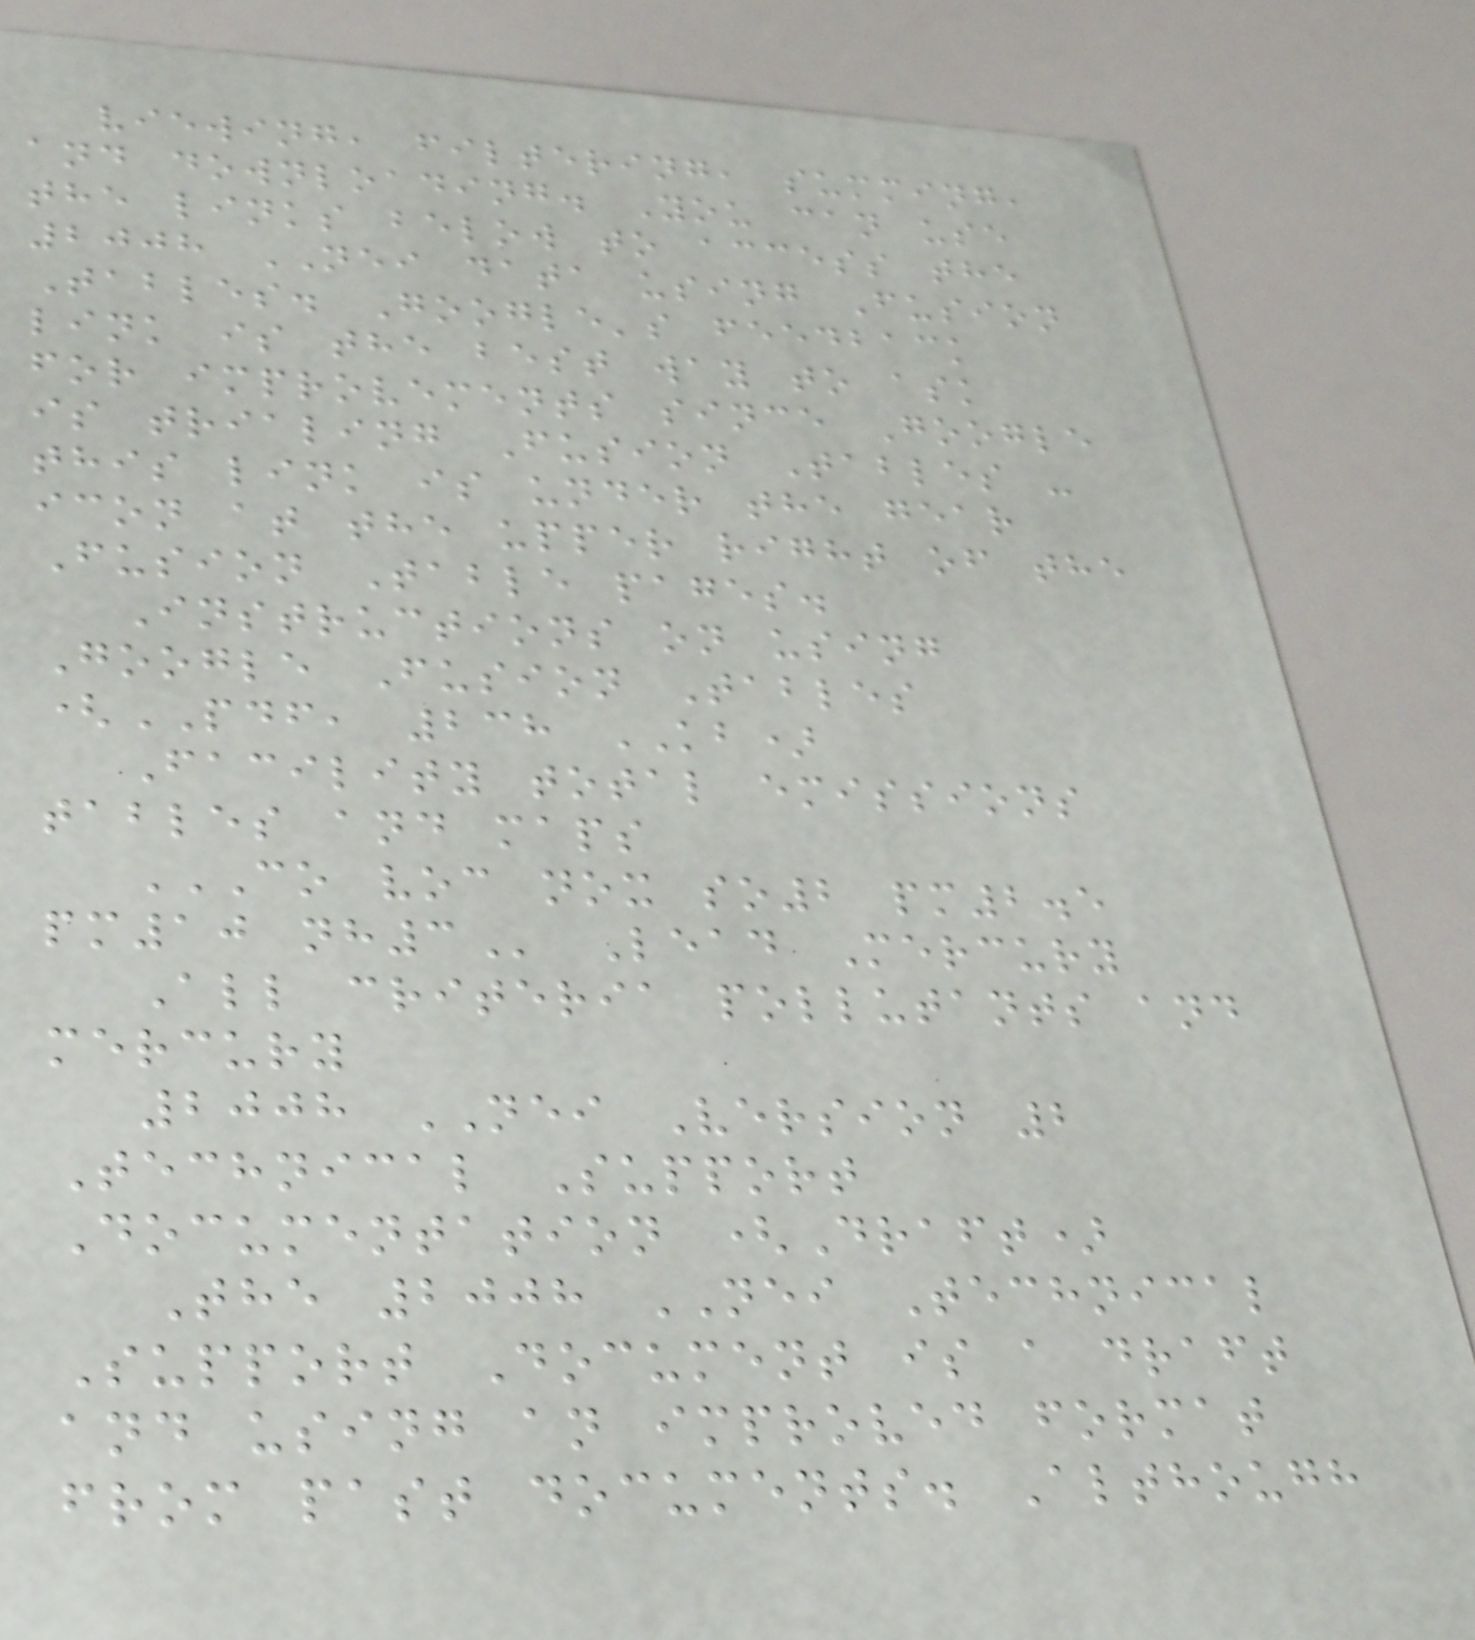viewing, filtering, summing,
and downloading. You can use
the links below to access the
2008 NEI data using Fusion
Tables. Google's feedback
link is the best way to ask
for improvements since Google
is trialing Fusion Tables -
this link is under the gear
icon at the upper right of the
Fusion Table pages.
Instructions on using
Google Fusion Tables
(PDF, 238 KB)
Facility total emissions
tables and maps
CO VOC NOX SO2 PM2.5
PM10 NH3 Lead Mercury
All criteria pollutants and
mercury
2008 NEI Version 2
Technical Support
Documentation (Draft)
The 2008 NEI Technical
Support Document is a draft
and using an improved format
from past documents. Although
